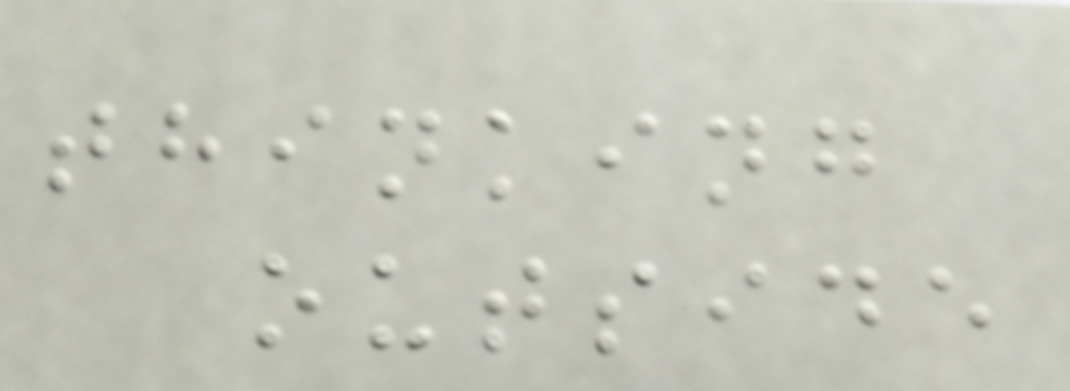thinking
outside
